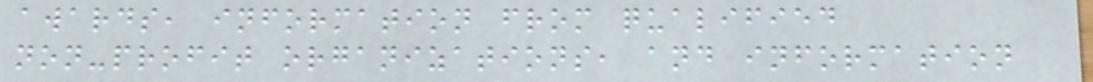awards, information from qualified
non-profit organizations, and information
